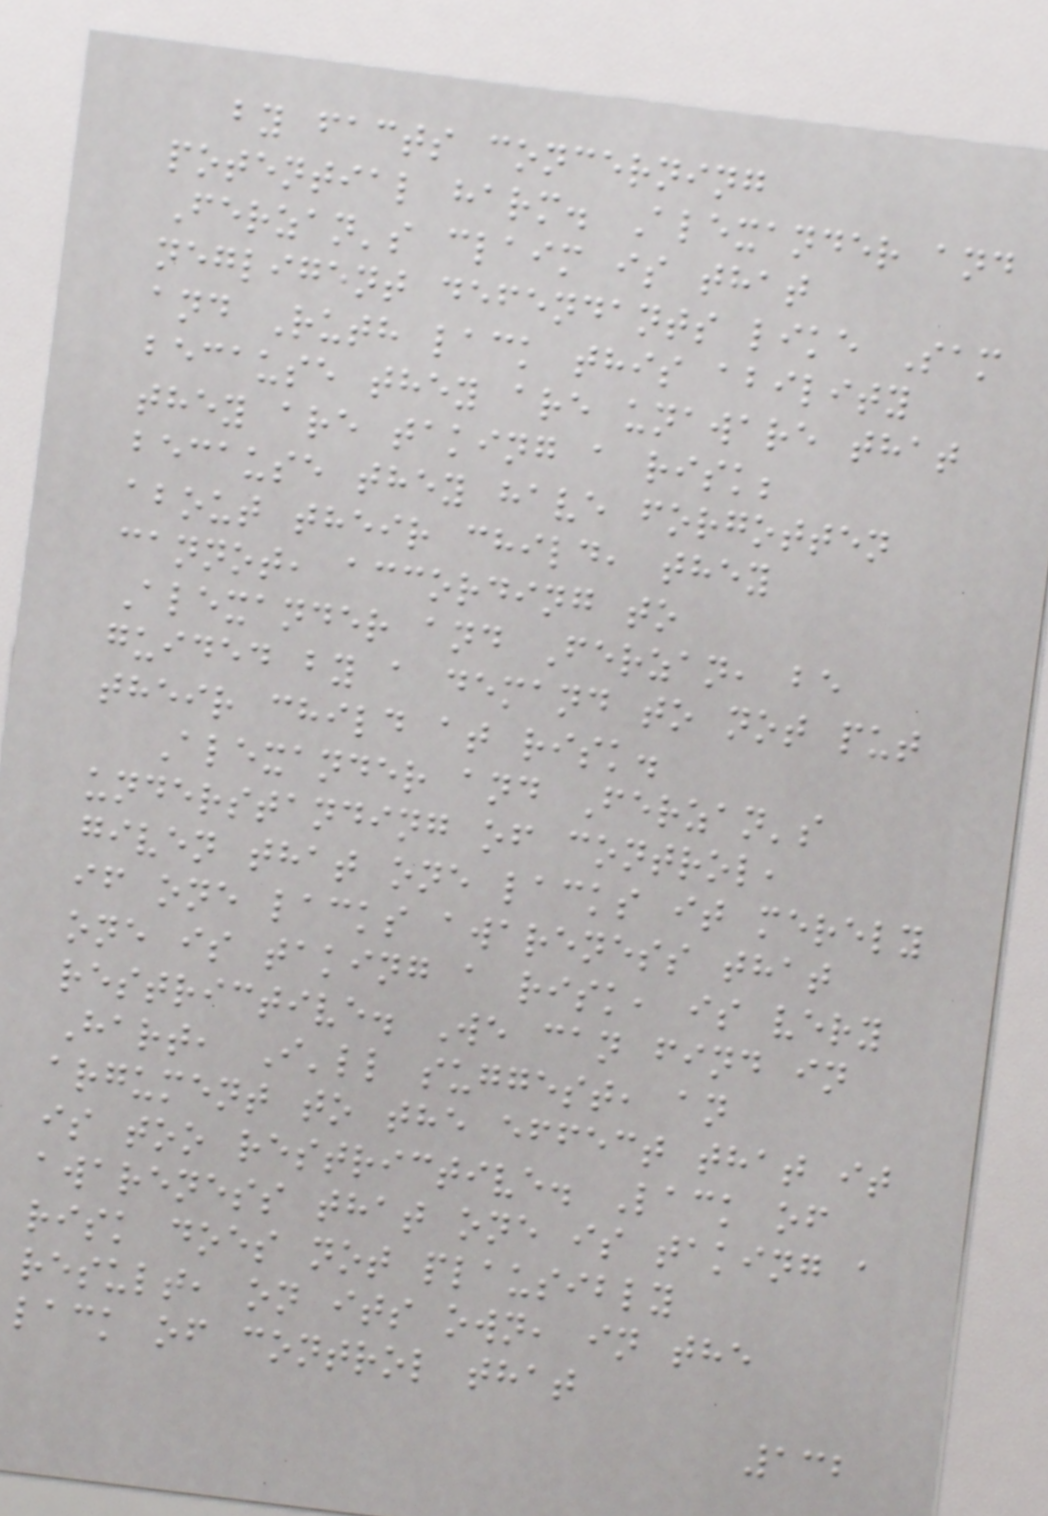by facts concerning
potential harm. Alexander and
Ferzan's claim is that
negligent defendants like Sam
and Ruth lack this ability
because they are unaware that
they are taking a risk;
because they have forgotten
about their child, they
cannot, according to
Alexander and Ferzan, be
guided by a demand to not put
their child at risk.
Alexander and Ferzan's
understanding of control,
given that one lacks it merely
if one lacks awareness that
one is taking a risk, is very
restrictive. We can find in
Hart, I'll suggest, an
argument to the effect that it
is too restrictive. Lack of
awareness that one is taking a
risk does not plausibly
result, on its own, in the
lack of control that
132
